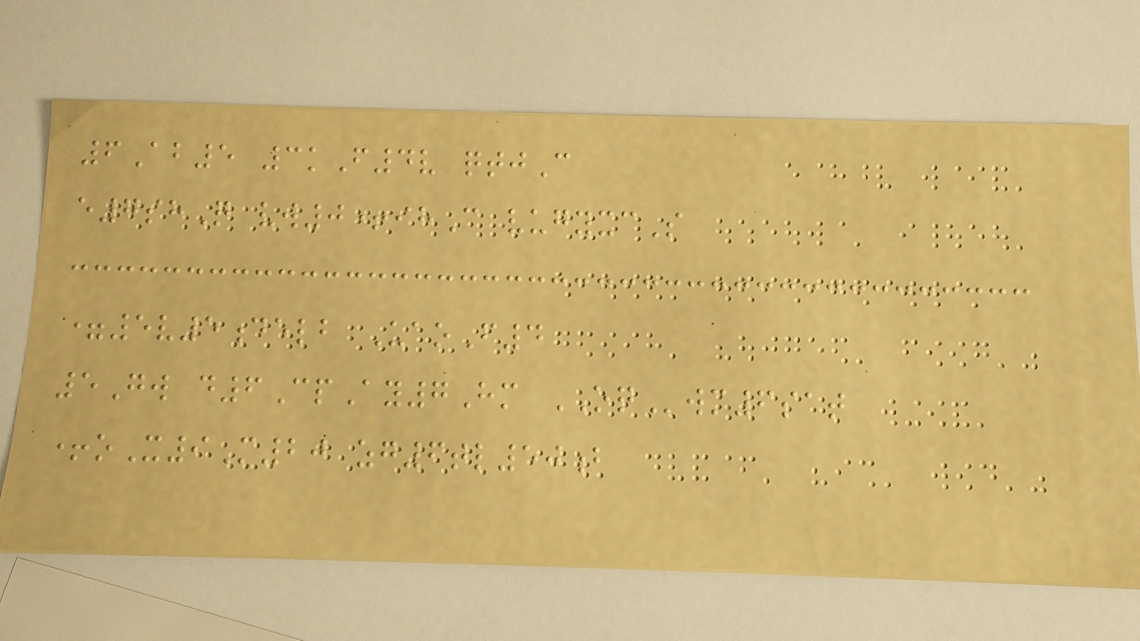6Ab5 3kF4v qtjC
e7shQ vw0+ihC vugyxcS
=5v5delb UaoF4
5Gw d6CpAy7Hm OQwm6sat
+oX9M20 zg6tl50b
